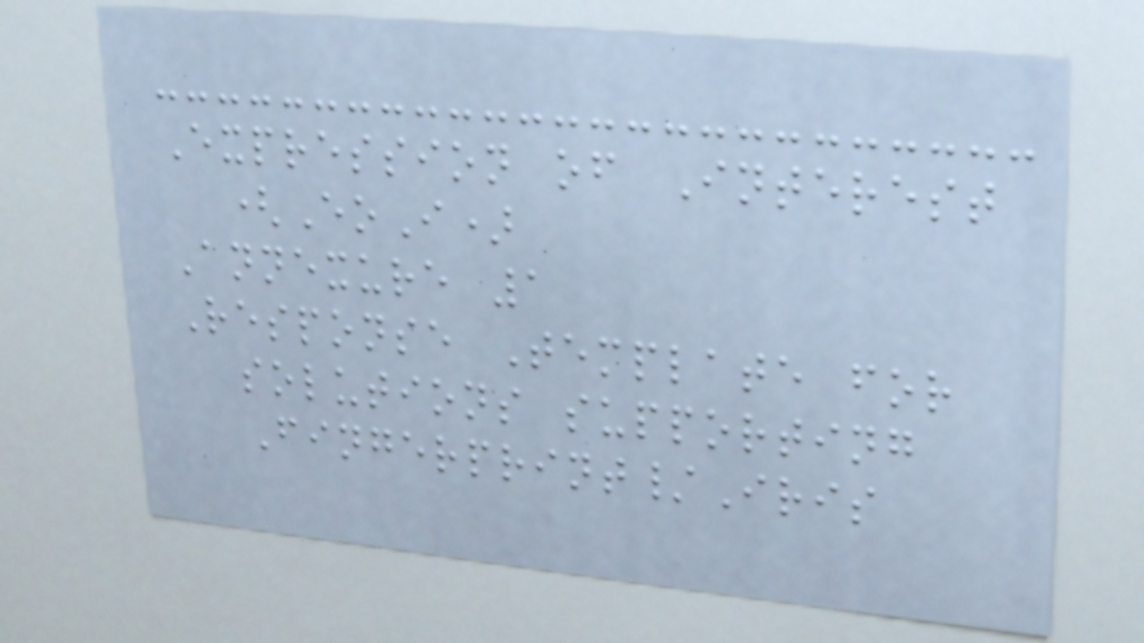Expression of Interest
(EoI)
Annexure 1
Response Template for
solutions supporting
Fingerprint/Iris
